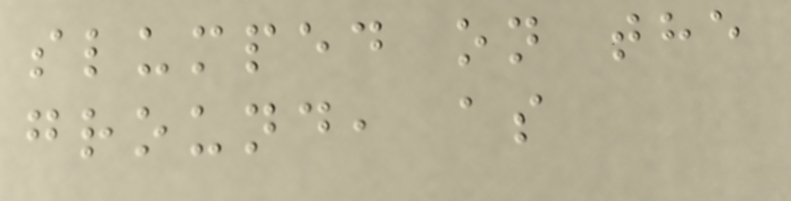slumped on the
ground, as
